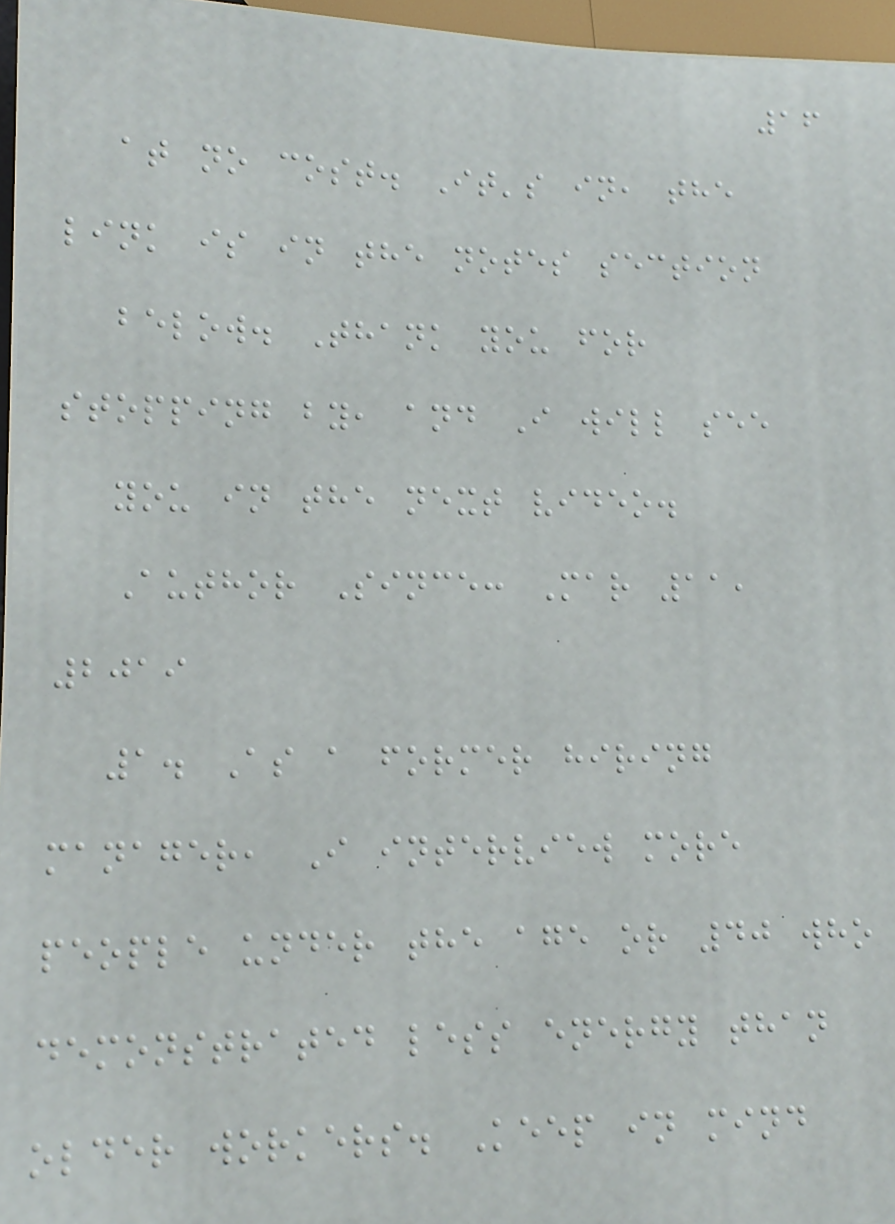16
at no cost. It's in, the
link is in the notes section
below. Thank you for
stopping by, and I will see
you in the next video.
Author Since: Mar 11,
2019
1. As a former hiring
manager, I interview more
people under the age or 40 who
demonstrated less energy than
older workers. Keep in mind
